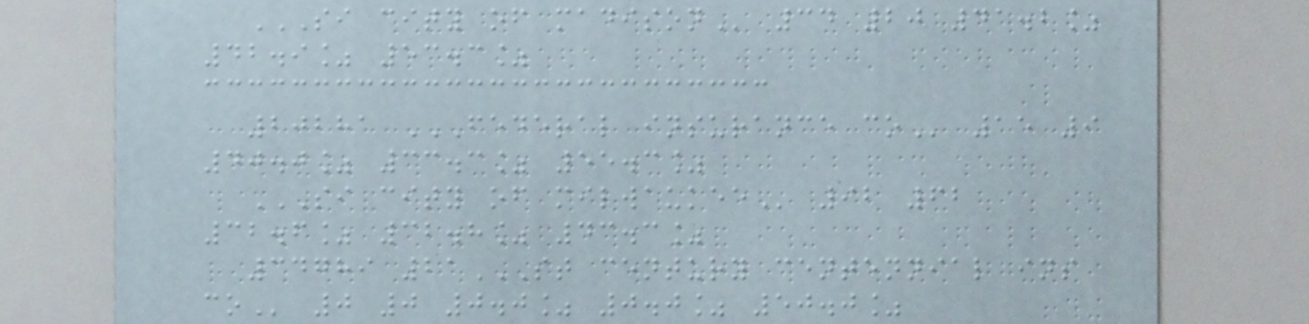SI CITY OF MADISON 34 20 41.2%
42.9% 53.3%
20281 FEDERAL INSURANCE CO 15 9
40.0% 33.3% 55.3%
SI CITY OF MILWAUKEE 92 62
32.6% 32.8% 43.3%
34789 21ST CENTURY CENTENNIAL INS
CO 0 0 0.0% 0.0% 50.0%
